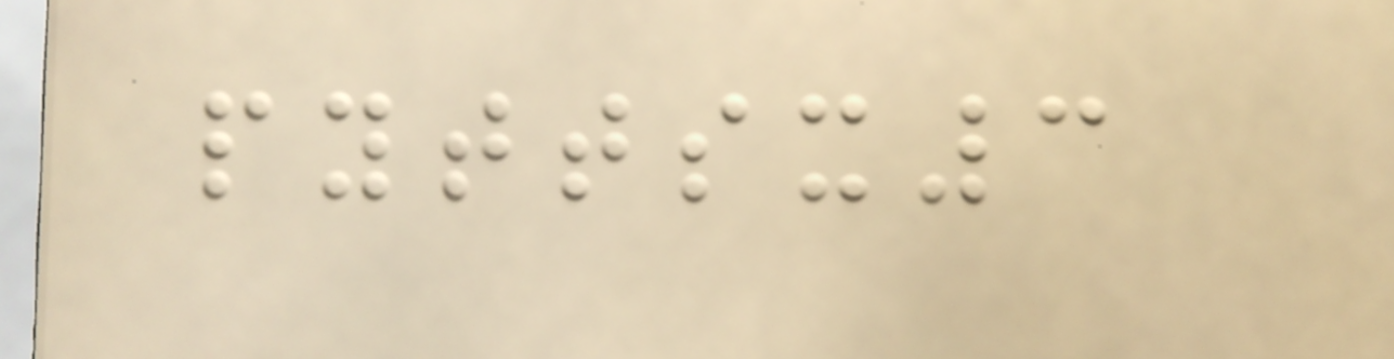pyttsx3
